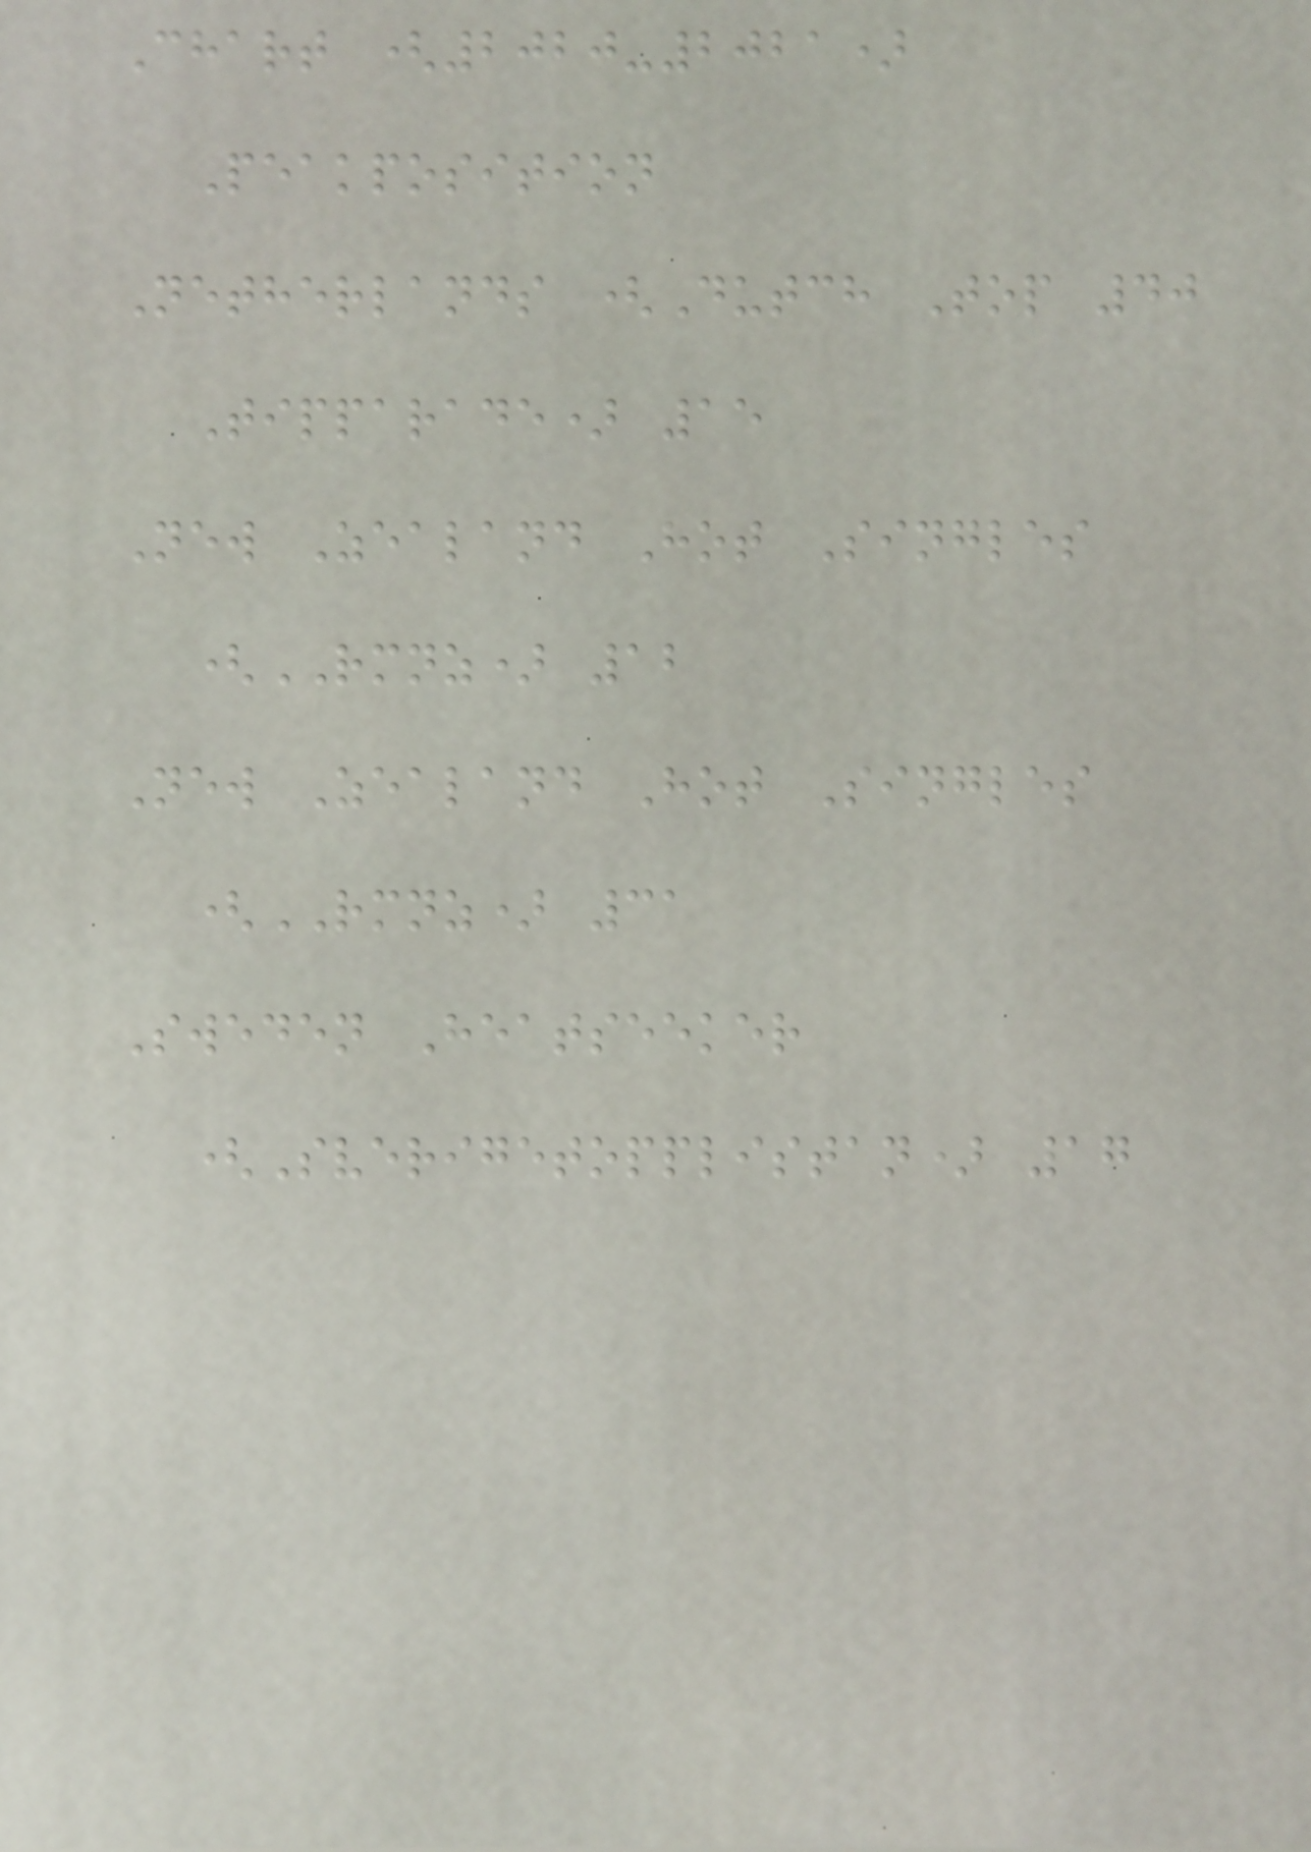Chart (2020-2021)
Peakposition
Netherlands (Dutch Top 40
Tipparade) 15
New Zealand Hot Singles
(RMNZ) 12
New Zealand Hot Singles
(RMNZ) 31
Sweden Heatseeker
(Sverigetopplistan) 17
